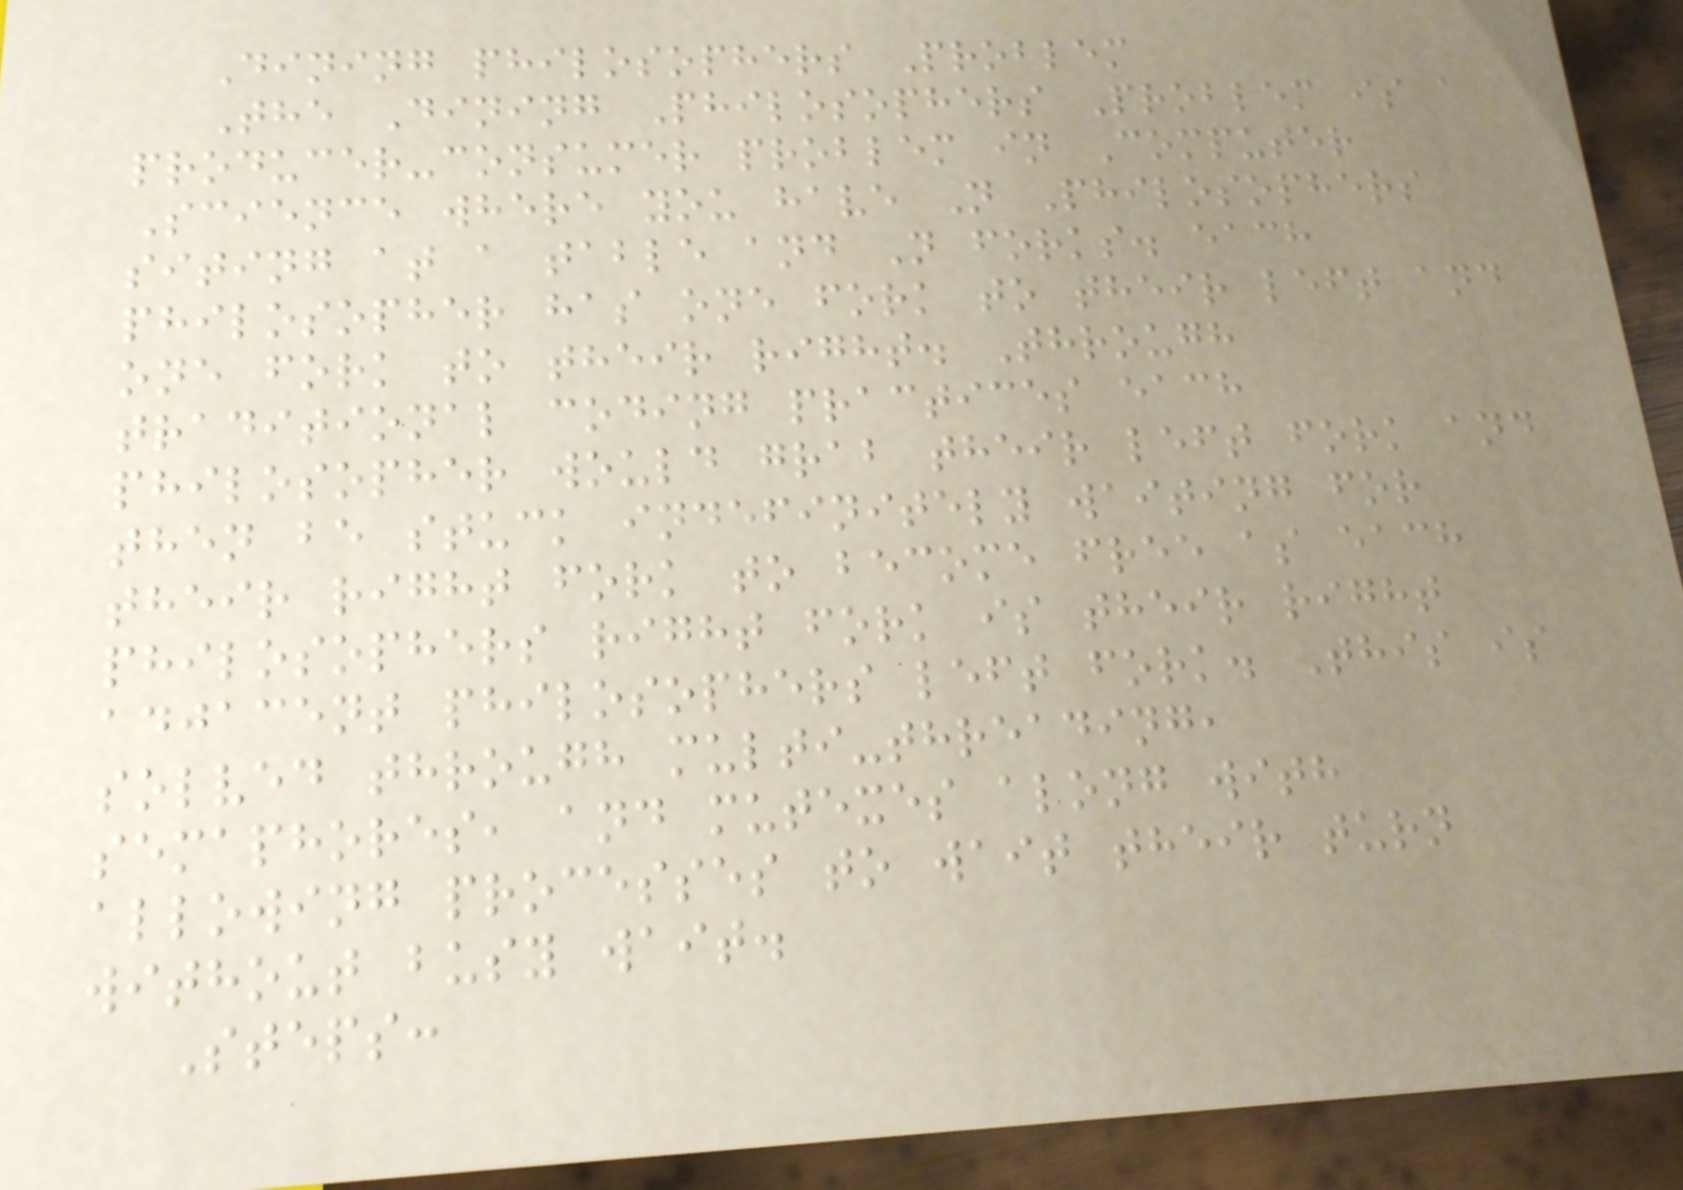Dining philosophers Problem
The Dining Philosophers Problem is a
producer-consumer problem in Computer
Science where you have N Philosophers
siting at a table and N forks. each
philosopher has one fork to their left and
one fork to their right. Through
traditional coding practices each
philosopher would grab their left fork and
then be stuck indefinitely waiting for
their right fork to become free as each
philosophers right fork is their right
adjacent philosophers left fork. This is
solved through multi-threading,
semaphores, and mutexes along with
allowing processes to wait their turn
without busy wait.
Steps:
